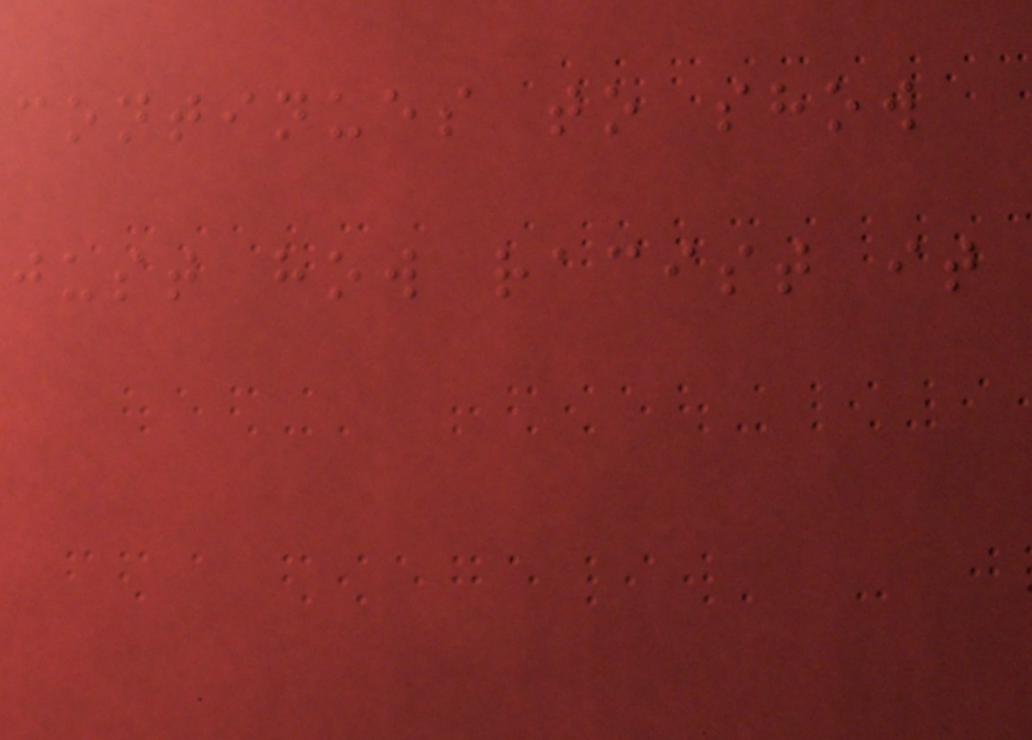continues to show
just how racist it
